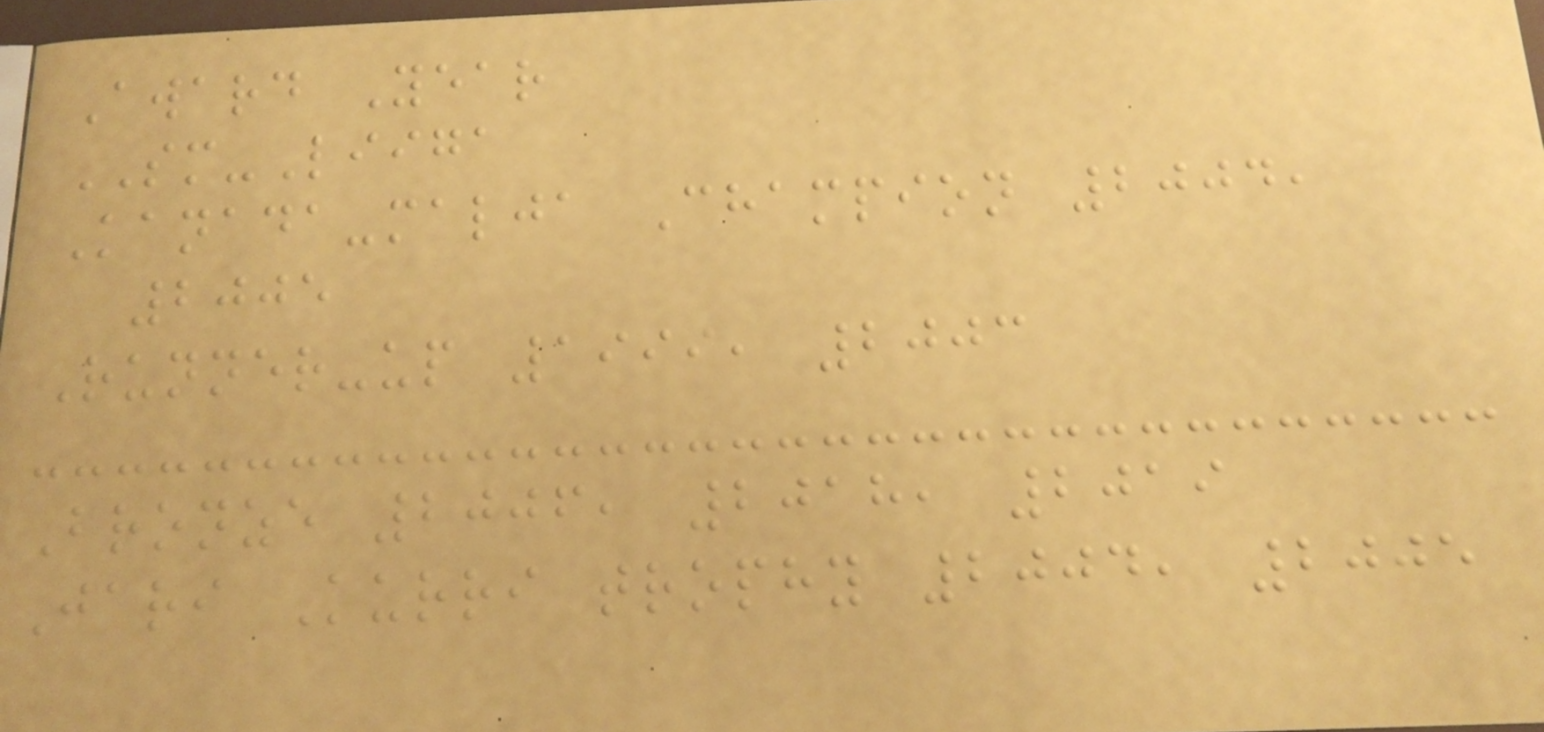Award Year
SM-Liiga
Kanada-malja Champion 2004,
2005
Runner-up 1999, 2003
Bronze 2006, 2018, 2019
Jari Kurri trophy 2004, 2005
